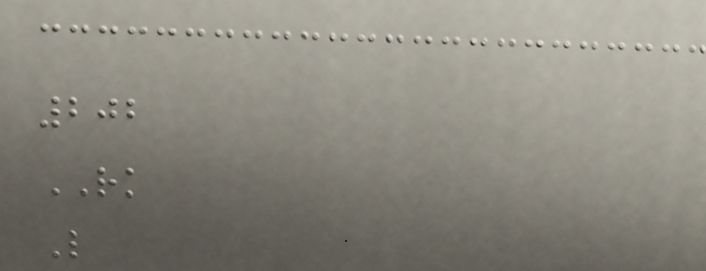202
RK
L
